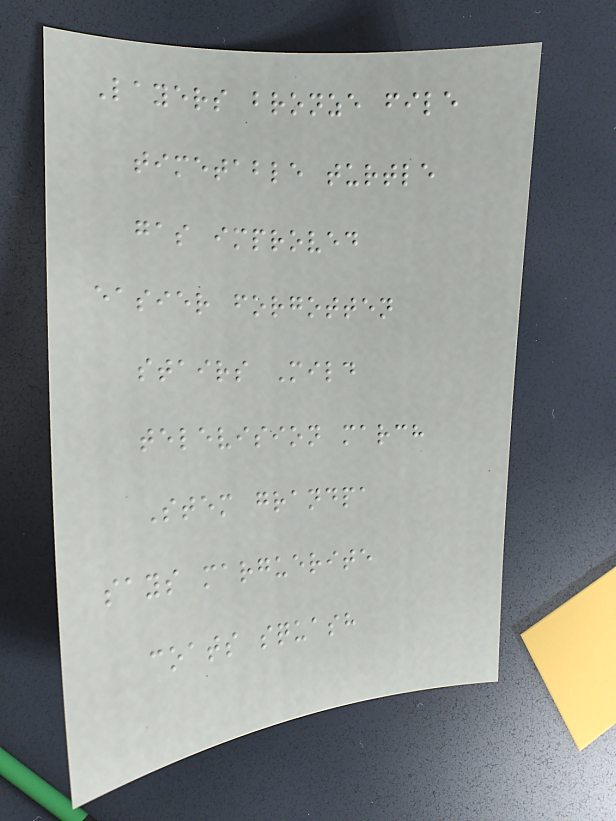Layers bronze file
timetable turtle
gas improved
easier forgotten
stairs Mild
television march
Stem grandpa
says marguerite
coats squash
